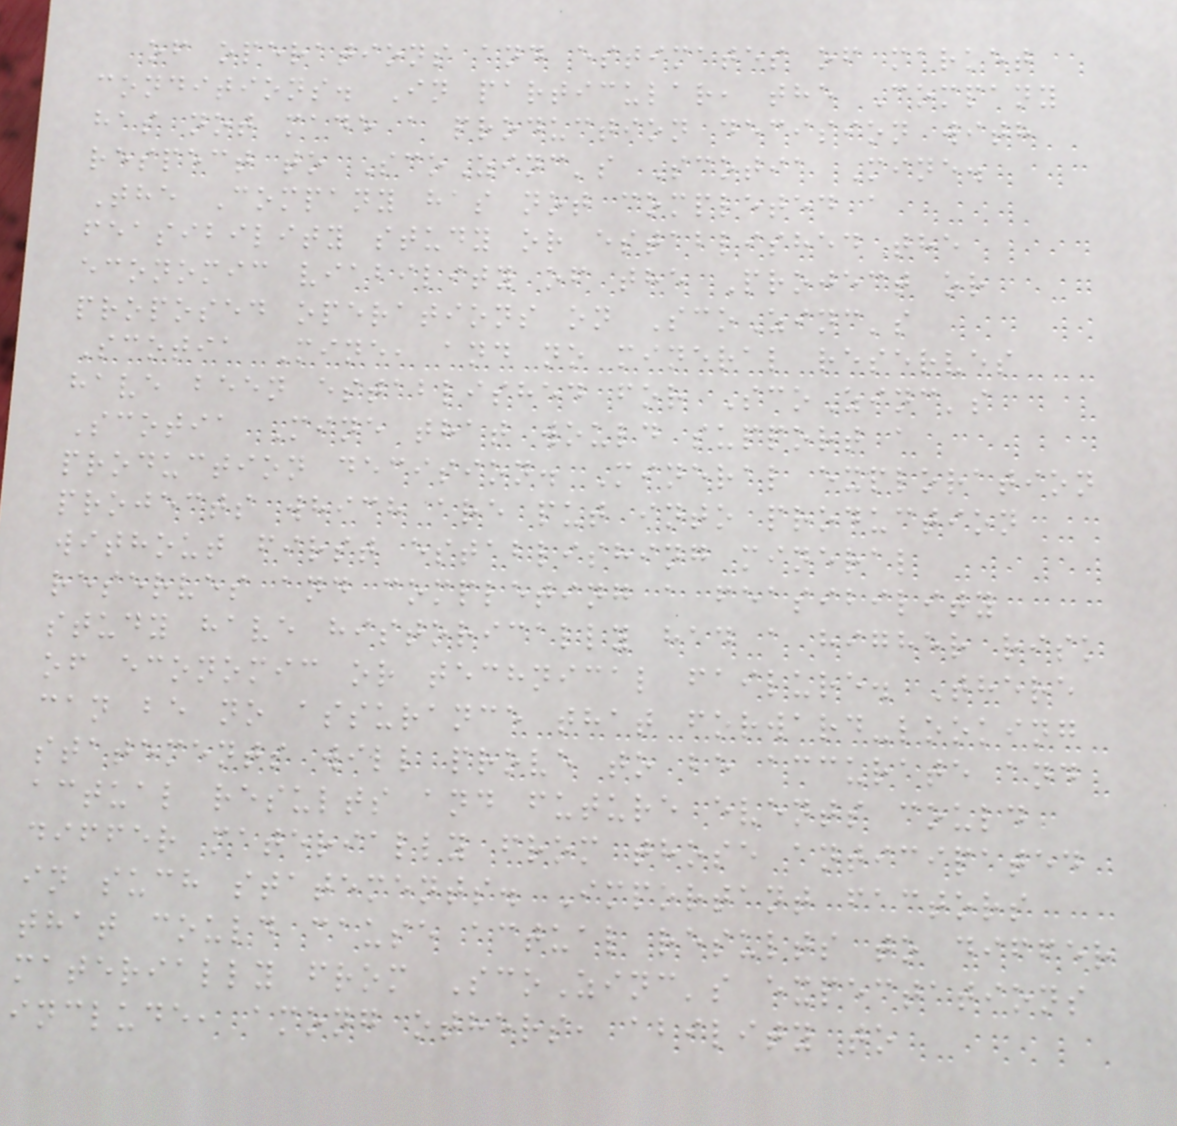of operations and estimates of market
conditions. In particular, the Company
has not made a production decision with
respect to ScoZinc's Scotia Mine.
The Company has not completed a
feasibility study or established the
economic viability of the Project or
proposed operations on ScoZinc's
Scotia Mine, and no mineral reserves
have been established for ScoZinc's
Scotia Mine that would support a
production decision. Mineral exploration
projects which are put into production
without first establishing mineral
reserves and completing a feasibility
study have historically had a higher risk
of economic or technical failure. There
can be no assurance that forward-looking
statements will prove to be accurate and
actual results and future events could
differ materially from those anticipated
in such statements. Important factors
that could cause actual results to differ
materially from ScoZinc's expectations
include, among others, ability to
